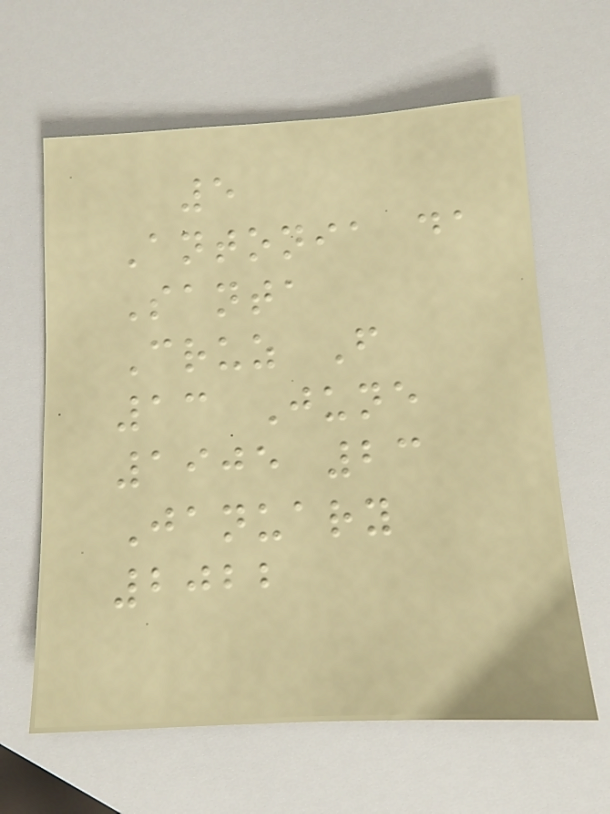5
Antonia da
Santa
Cruz F
13 June
1905 23
January
2022
